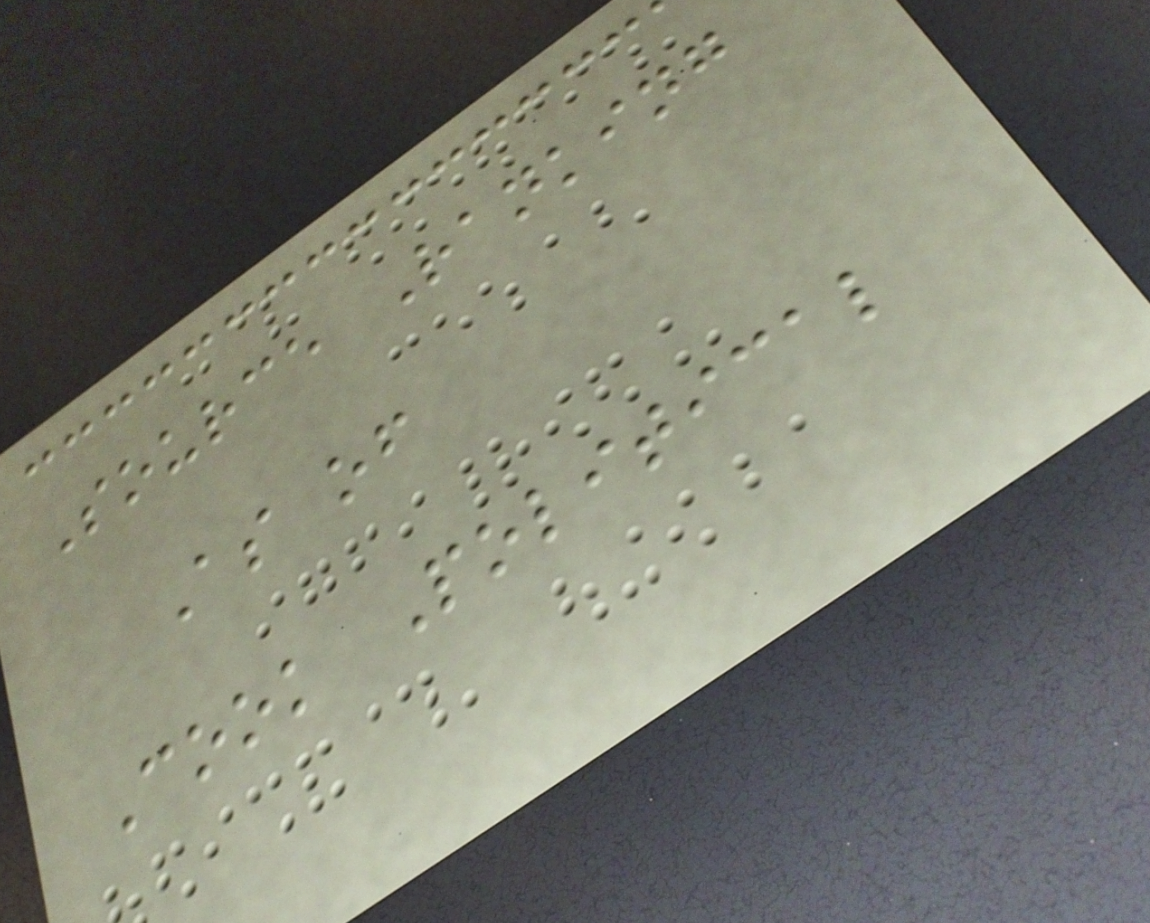Source Ranking
As of
Cook Political
